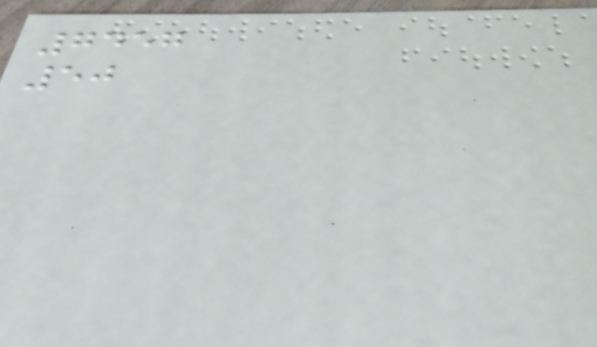7457
50
